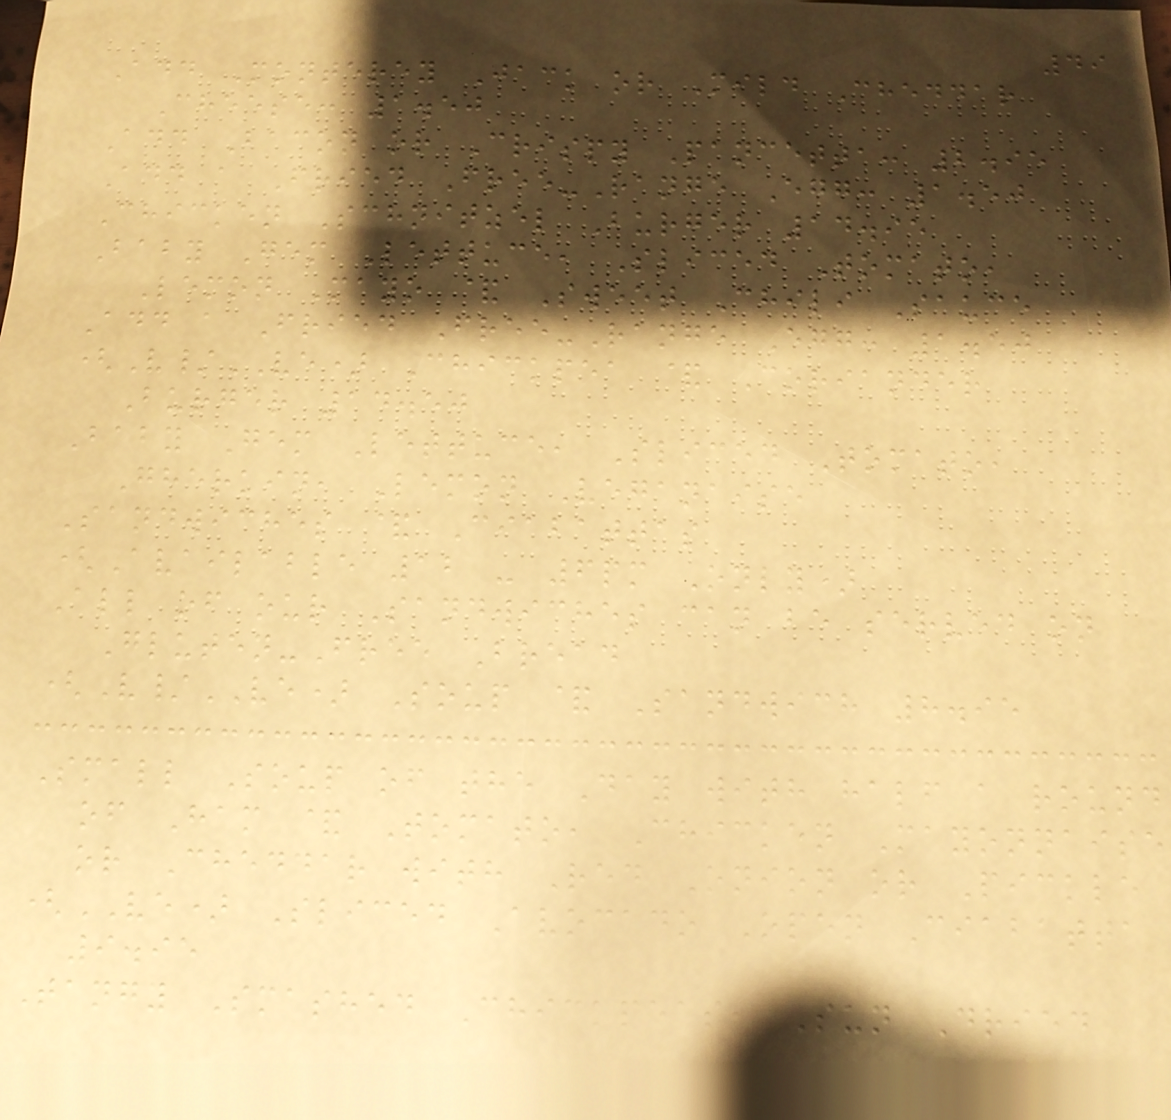49
Add Monterey Jack or Mild Cheddar
Cheese: 1.50
Add Bacon or Crispy Pancetta: 2.95
Add a Fried Free-Range Egg: 1.50
Chicken Schnitzel Burger 14.95
Baby Gem Lettuce, Sliced Tomato,
Lemon Mayo & Sweet Chili Sauce
Add a Fried Free-Range Egg: 1.50
(V/VE) Chickpea & Coriander
Burger 14.50
Baby Gem Lettuce, Sliced Tomato,
Gherkin, Lemon Veganaise
Sandwiches & Ciabattas
(Available 12 - 6pm Only)
All of our Sandwiches can be served on
Gluten-Free Bread
(V/VE) Soup & Sandwich 8.95
Small Soup of the Day with half a round
of Ham & Tomato, Chicken Mayonnaise
or Cheddar with Red Onion or Pickle
(VE) Sliced Avocado Open Ciabatta
9.95
Tangy Smashed Chickpeas, Sun Dried
